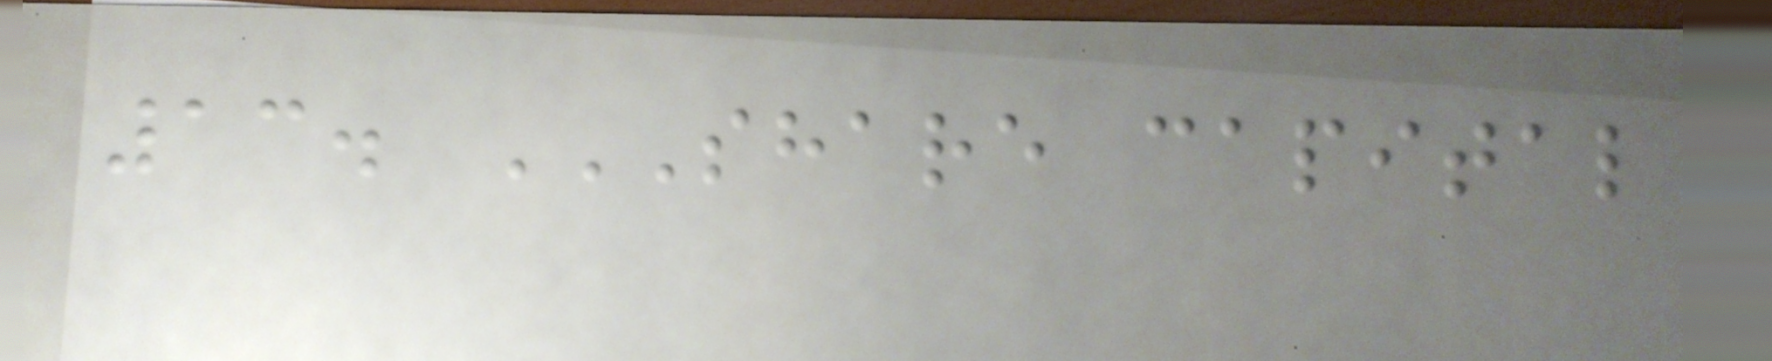13. SHARE CAPITAL
